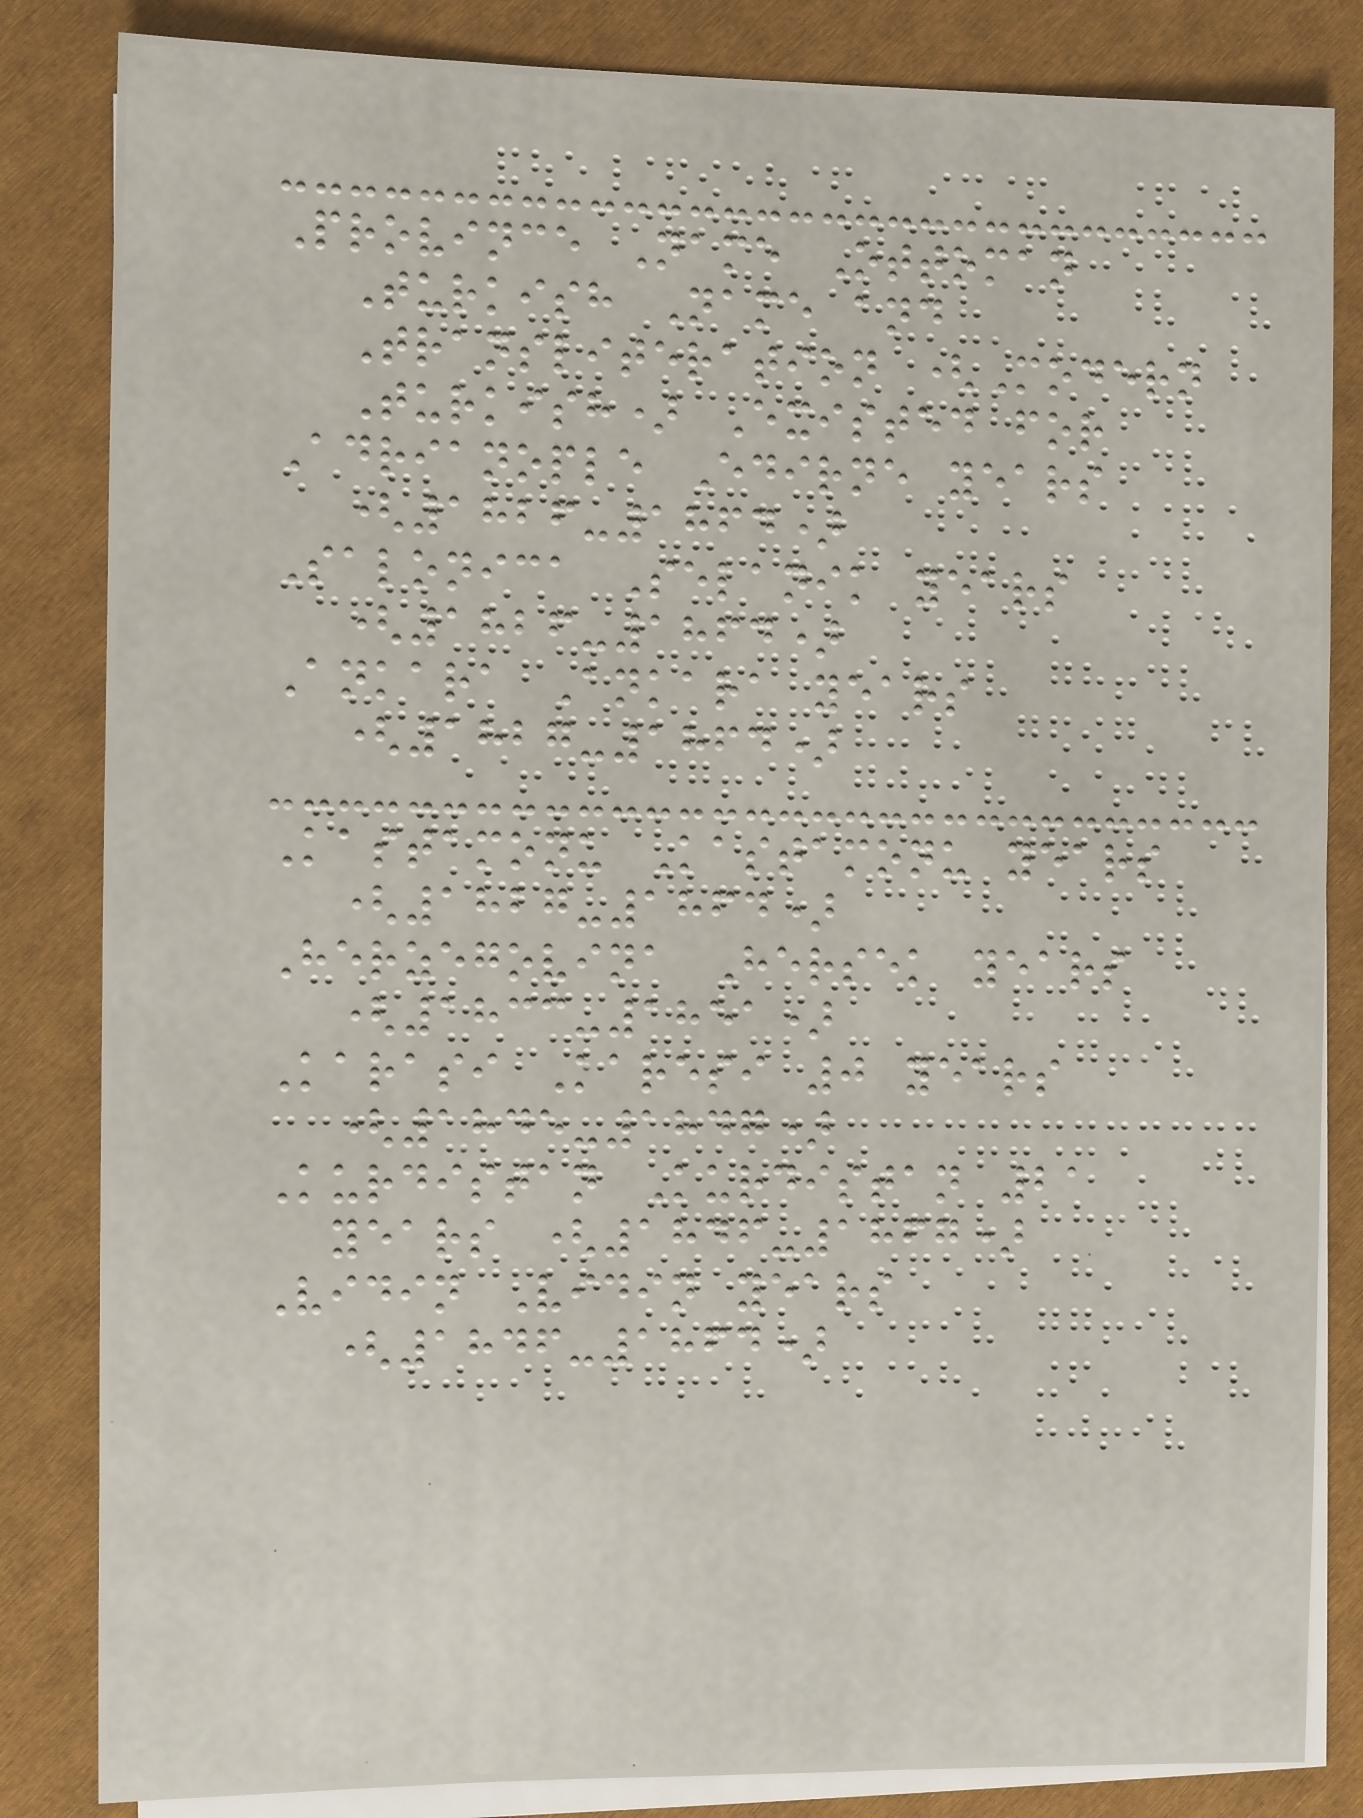Province Name Ottoman
Turkish Name and
Transliteration (Modern
Turkish) Existed for
Adrianople Edirne years
(1826-1864)
Salonica Selanik years
(1826-1864)
Ankara Ankara years
(1827-1864)
Kastamonu Kastamonu years
(1827-1864)
Herzegovina Hersek years
(1833-1851)
Karasi Karesi 0 years
(1845-1847)
Kurdistan Kurdistan 21
years (1846-1867)
Vidin Vidin years
(1846-1864)
